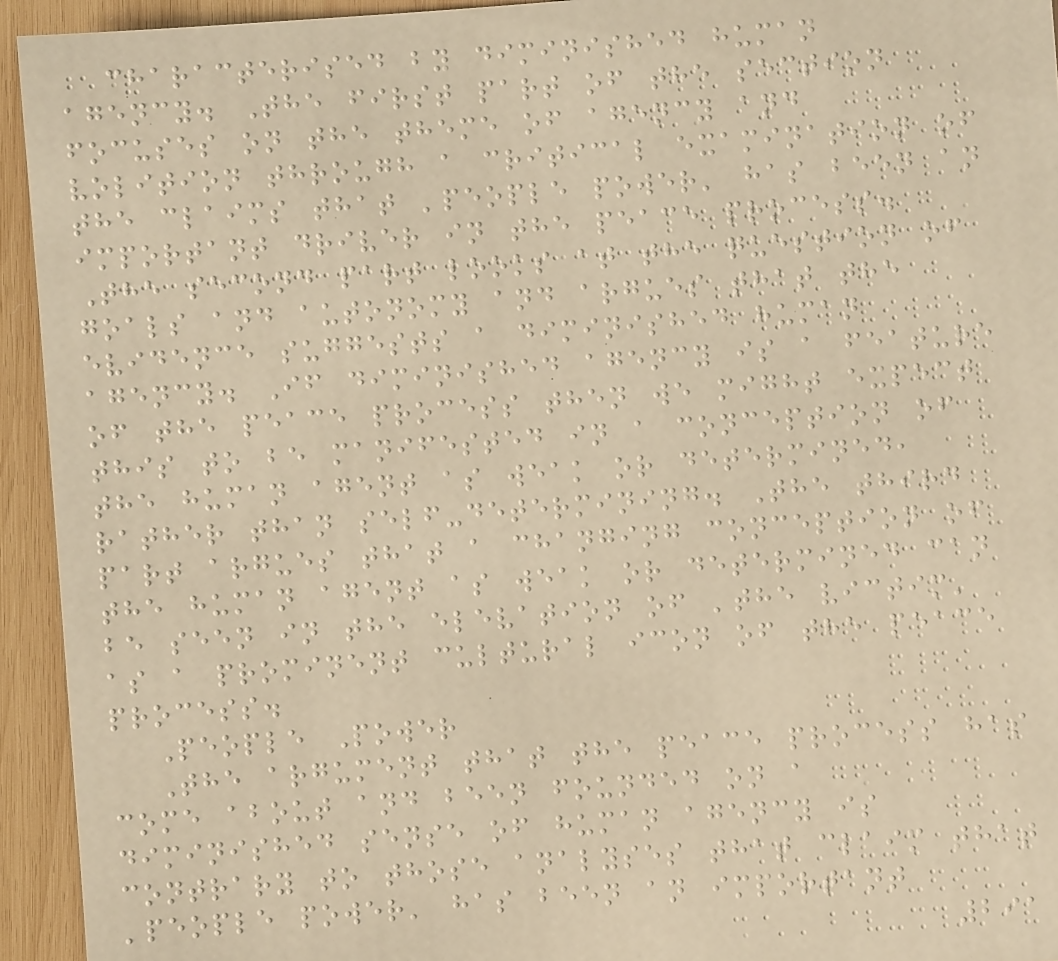characterised by diminished human
agency. The first part of the section
focuses on the theme of agency and
volition through a critical examination of
the claims that 'people power' has been an
important driver in the peace process.
The second part looks at the question of
goals and autonomy and argues that the
evidence suggests a diminished human
agency. If diminished agency is a feature
of the peace process then we might expect
this to be manifested in a conception of
the human agent as weak or determined,
rather than self-determining. The third
part argues that a changing conception of
the human agent as weak or determined can
be seen in the elevation of 'the victim'
as a prominent cultural icon of the peace
process.
People Power
The argument that the peace process has
come about and been founded on a
diminished sense of human agency is
contrary to those analyses that claim that
'people power' has been an important
291
